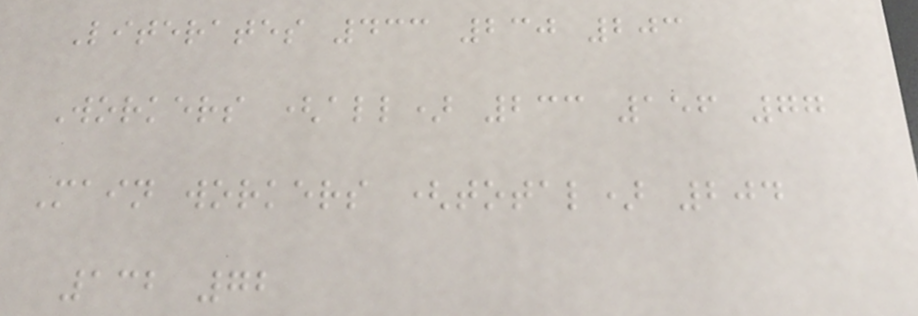Literates 433 230 203
Workers (all) 233 156 77
Main workers (total) 204
132 72
